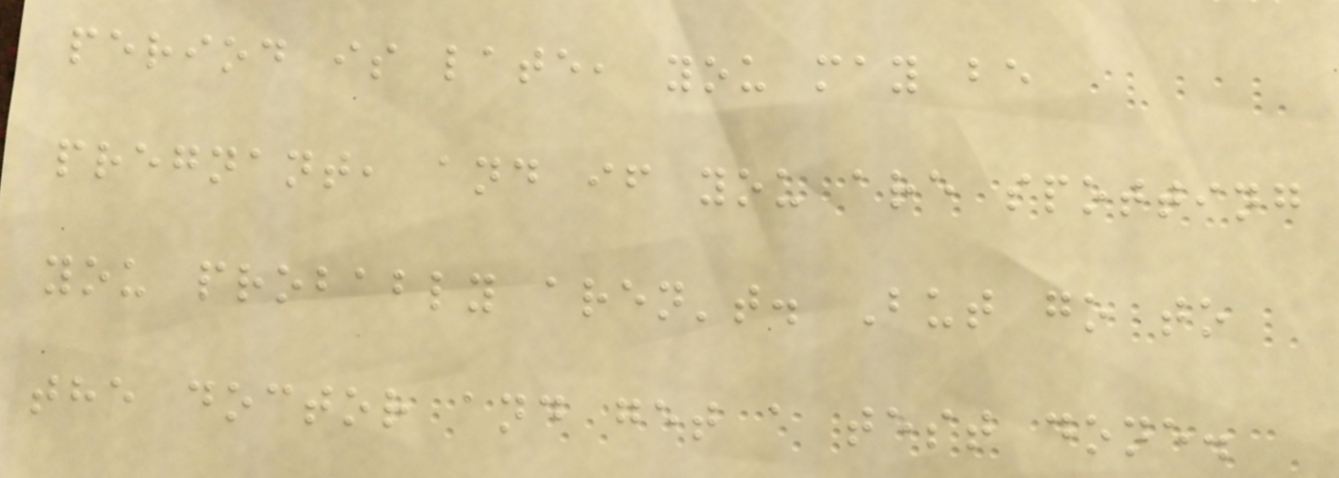period is late, you may be
pregnant, and if you are spotting
you probably aren't. But go to
the doctor and get a test done.
